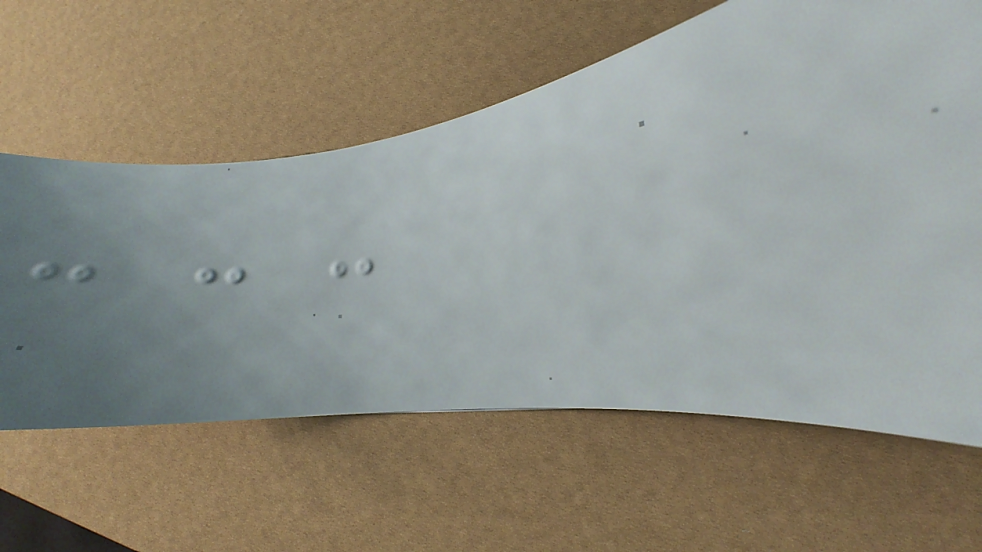- - -
